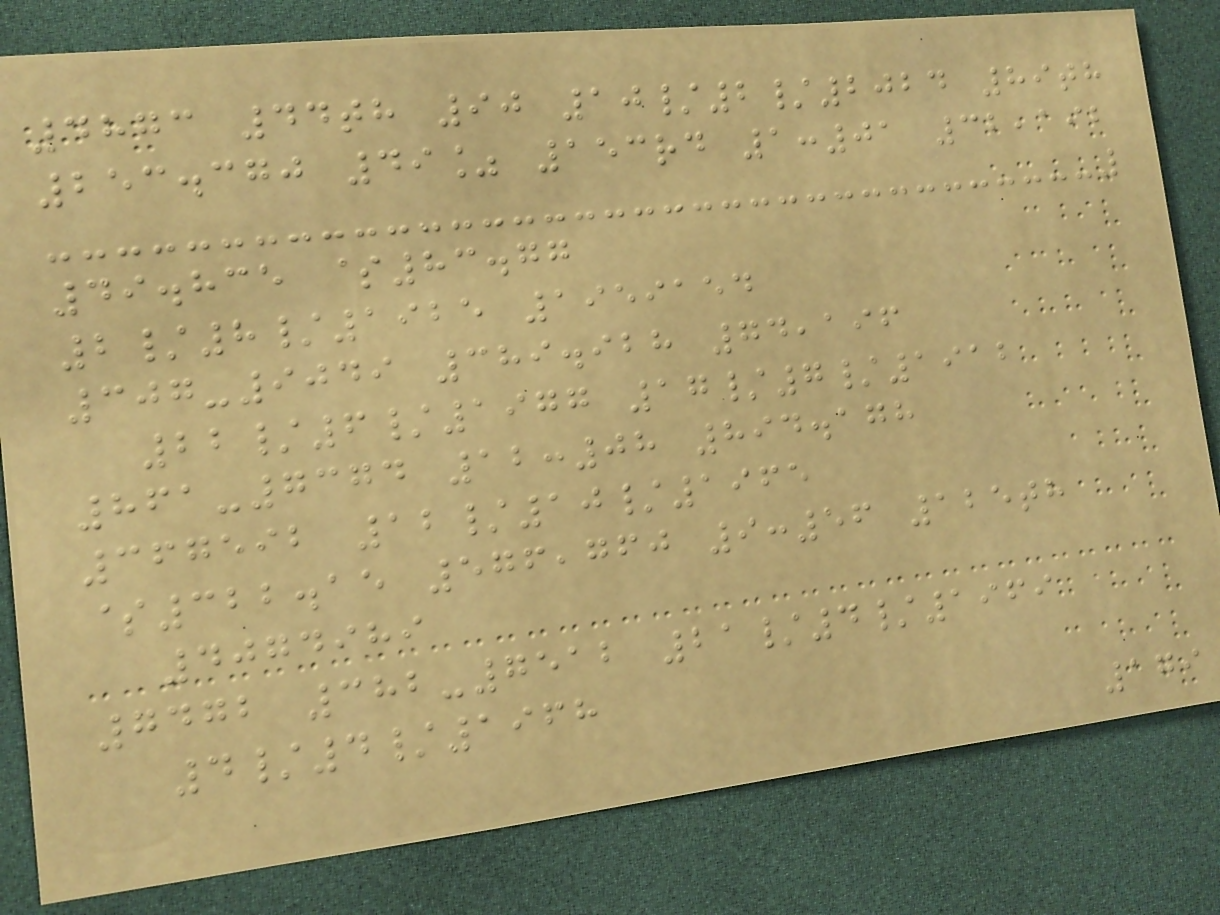4873 44th 90 10/2/2024 89th
253.370 49% 153rd 1:01 32,192
49.835 $83.77
2/8/1925 1959154
307-9049 389.928 74,196
22/6/1977 17/7/1912
861-7374 12:08 894.178
367592 12/10/1965
$322.15 576,760 9:56 125th
4074989
7472 382-7512 21/4/1969
4/4/1968
179
